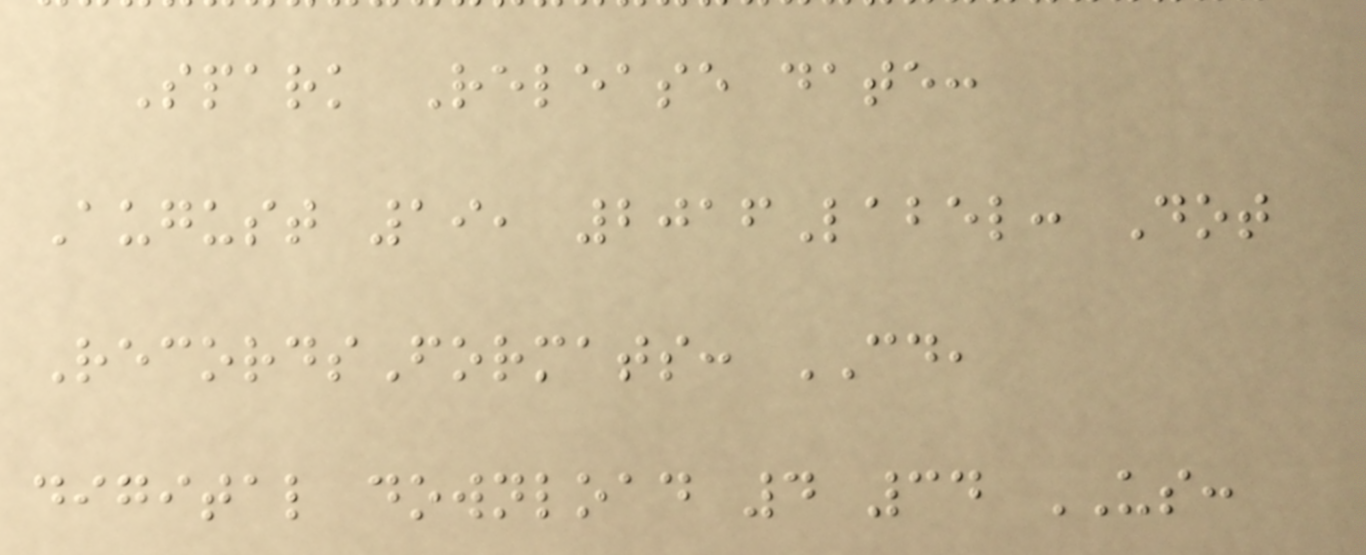Spark Release date:
August 19, 2016Label: Dot
RecordsFormats: CD,
digital download 4 34 US:
